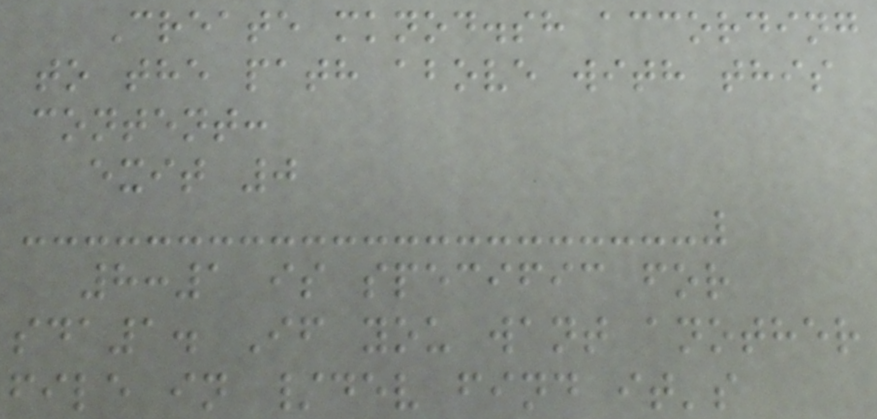Create mknod.sh according
to the path above with this
content:
exit 0
8:1 is specific for
sda1. If you want another
file in /dev find it's
